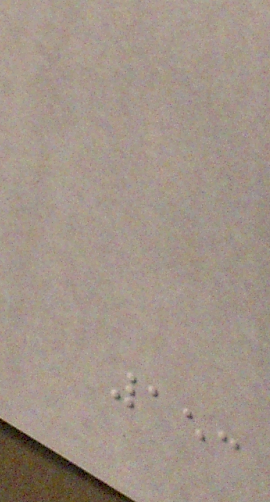153
